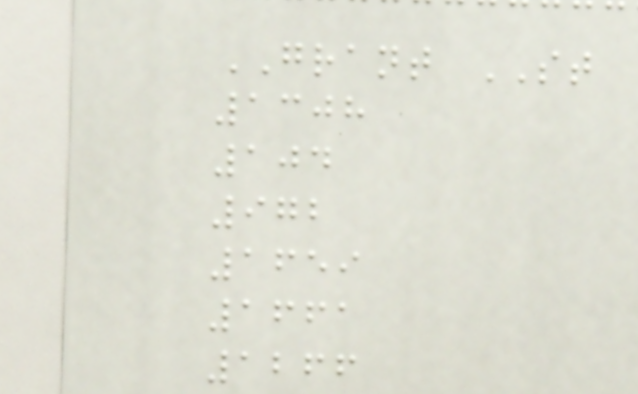GRANT ST
1308
104
972
1659
1661
1266
